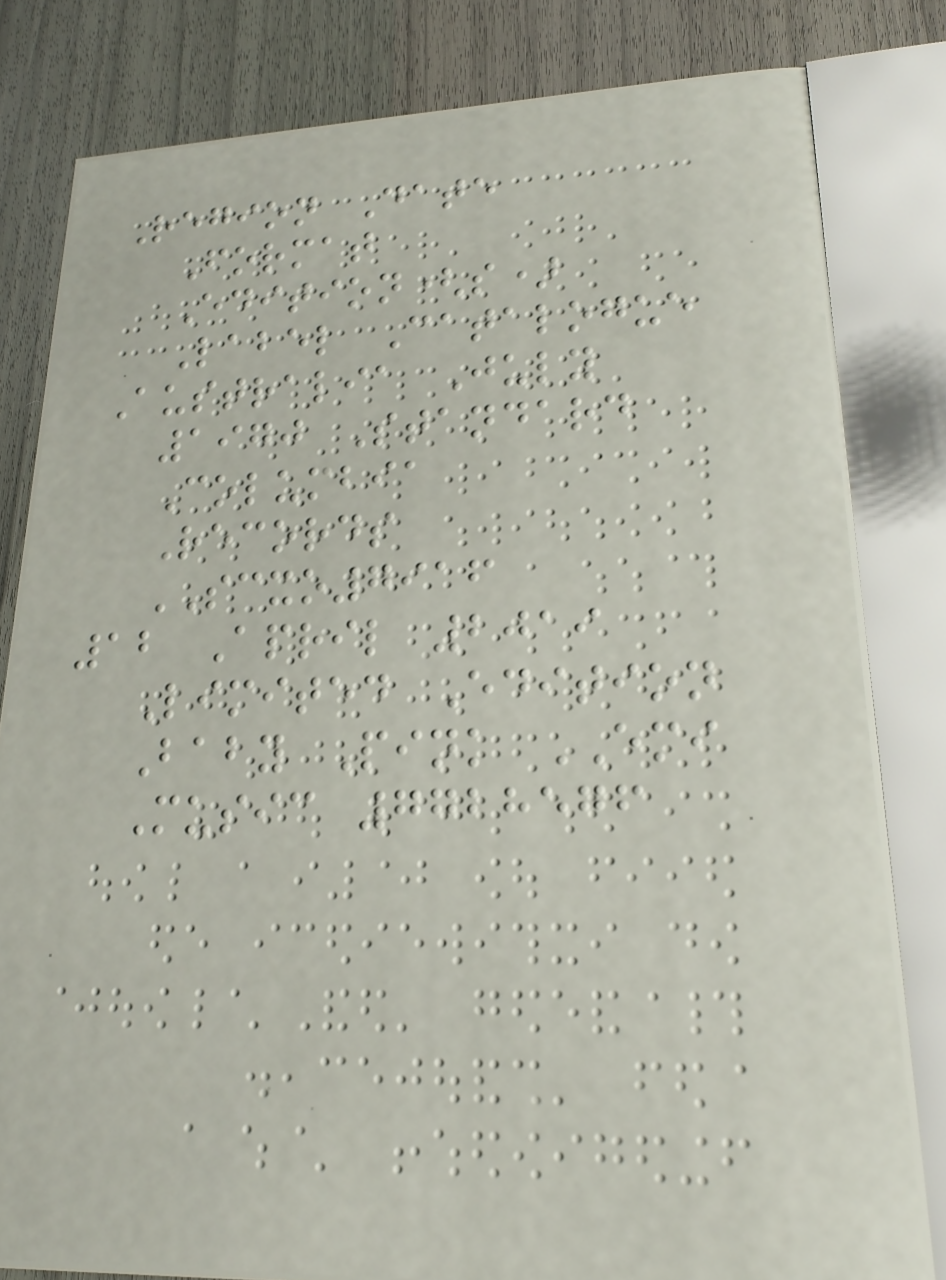Region Date
Format
Edition(s)
Label Catalogue
Australia July
1970 Standard
Columbia
Records
SCXO7916
12 April 2019
Limited Edition
Baby Pink EMI
Music 7728576
